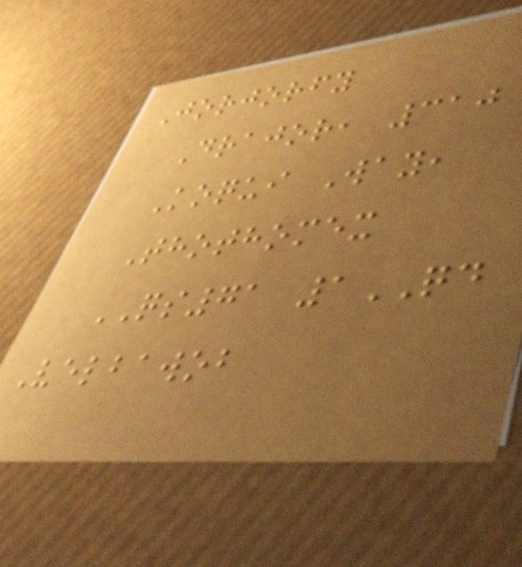Jorjorfy
Drajor, 310
Koqui Way,
Thothomex
QS71 1QD
Velbawob
